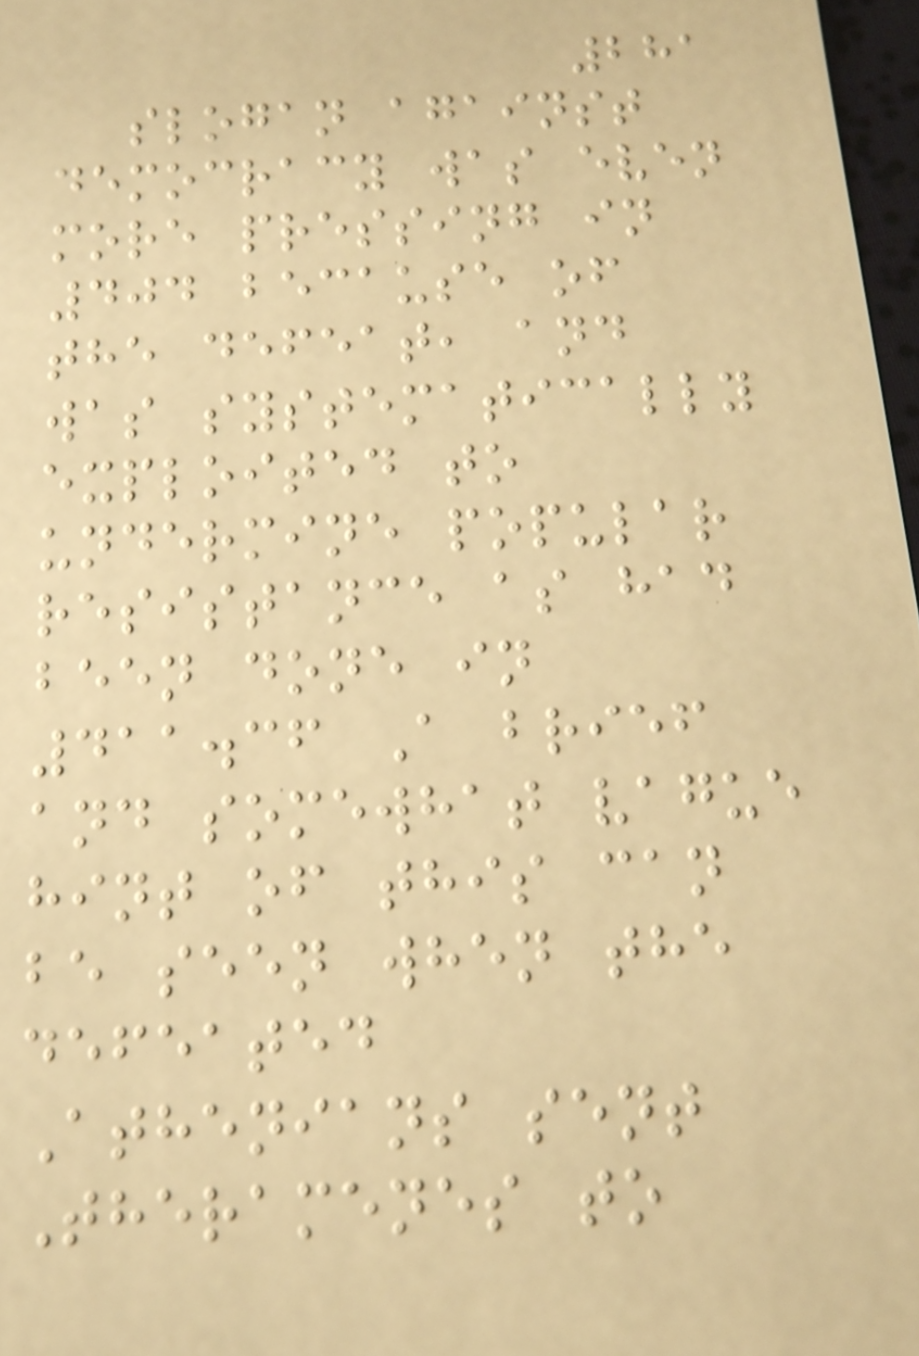281
slogan against
democracy was even
more pressing in
404 because of
the defeat, and
was systematically
exploited to
undermine popular
resistance as had
been done in
411.36 A brief
and somewhat vague
hint of this can
be seen when the
defeated
Athenians sent
Theramenes to
